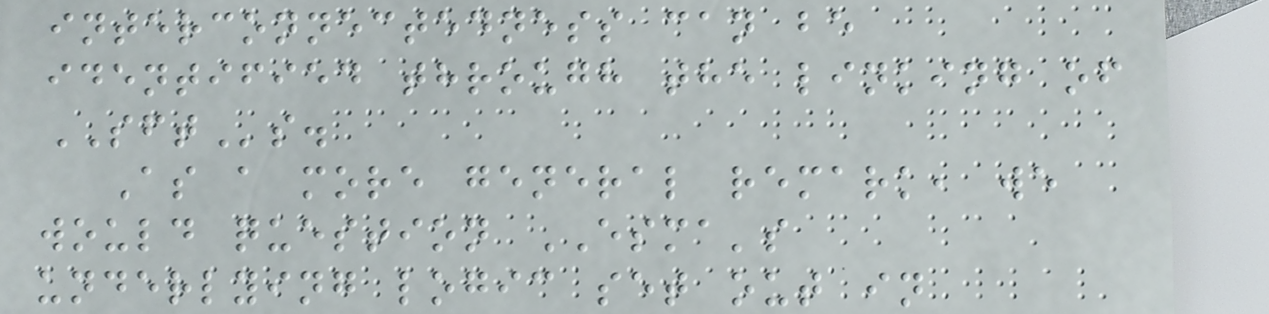interconnectedness can be
identified through the linking of
SFTs.
As a more general remark, we
would question ESMA's
underlying logic set out in
